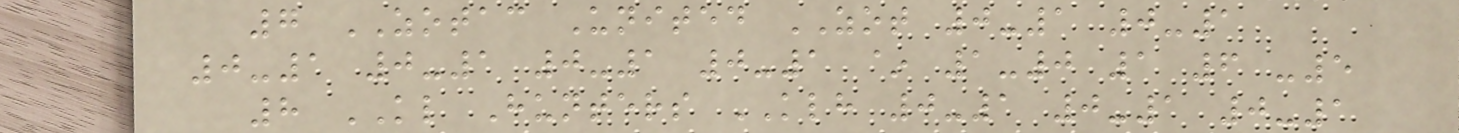7 ZOTAC United ZOT 0-1 0-1
0-1 0-1 0-1 0-1 ~ 1-0 1 6 -5
8 KL Hunters KLH 0-1 0-1 0-1
